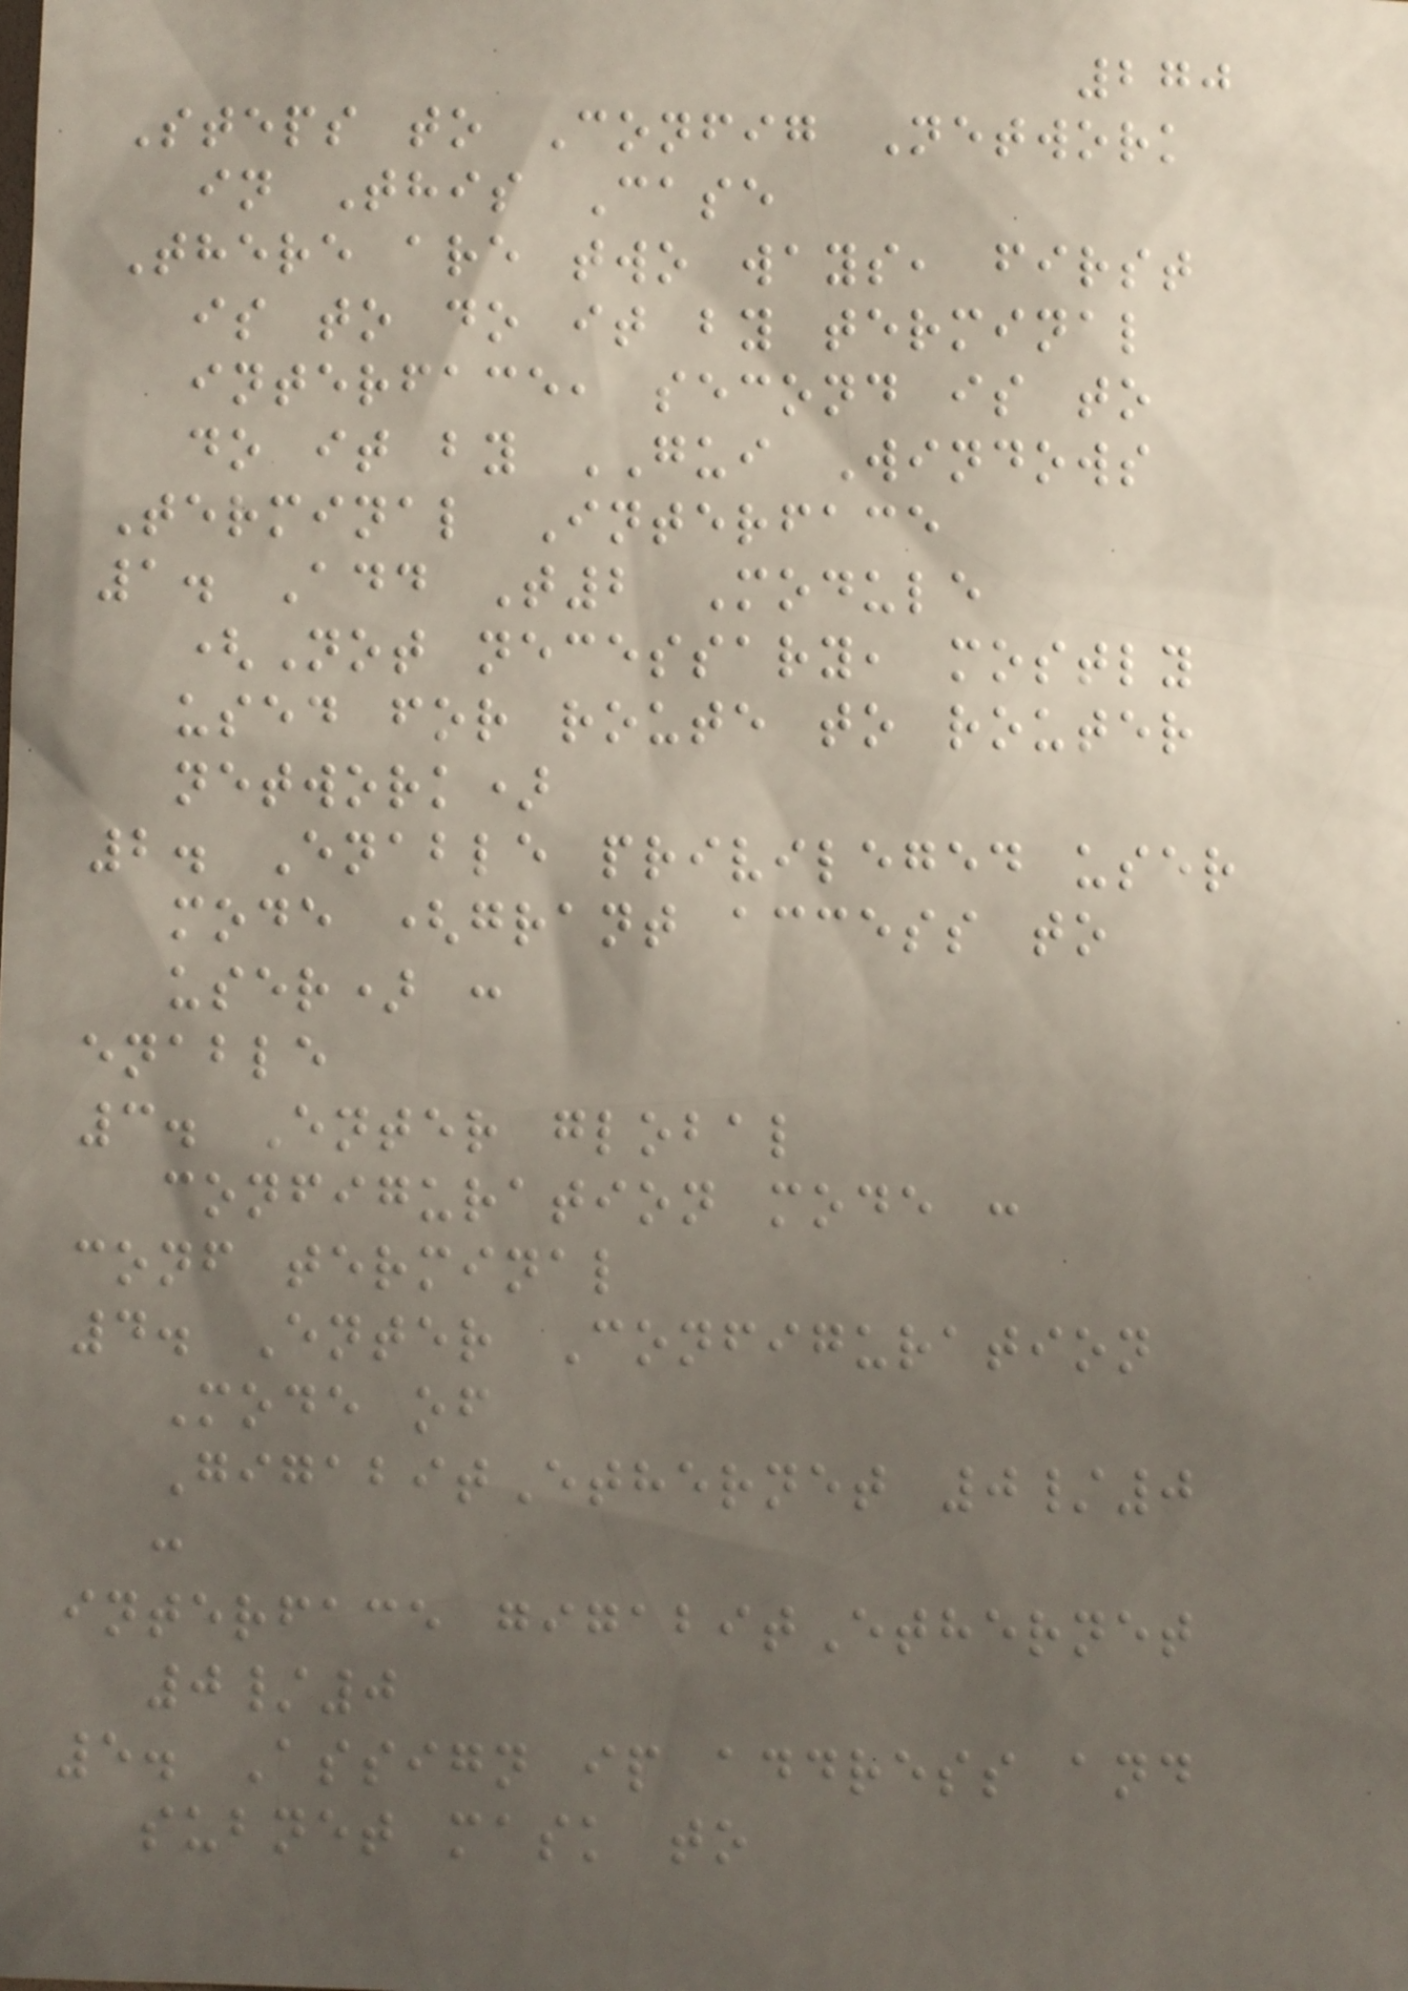270
Steps to Config Network
in This Case
There are two ways, first
is to do it by terminal
interface, second is to
do it by GUI Windows
Terminal Interface
1. Add T2 Module
(Not necessary, mostly
used for route to router
network)
2. Enable privileged user
mode (grant access to
user) :
enable
3. Enter global
configuration mode :
conf terminal
4. Enter Configuration
Mode of
GigabitEthernet 0/0
:
interface gigabitEthernet
0/0
5. Assign ip address and
subnet mask to
